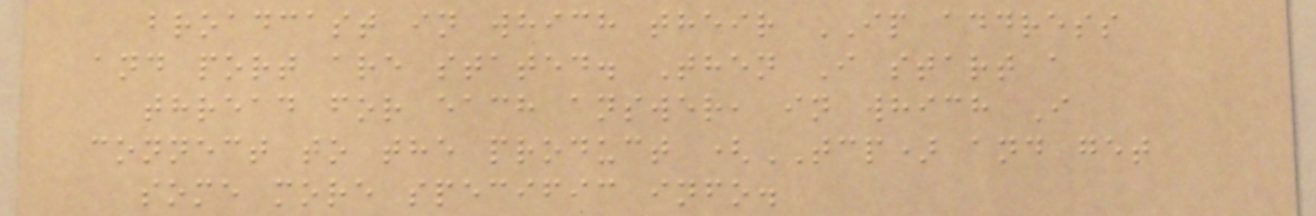broadcast in which their IP address
and port are stated. Then I start a
thread for each answer, in which I
connect to the product (TCP) and get
some more specific info.
